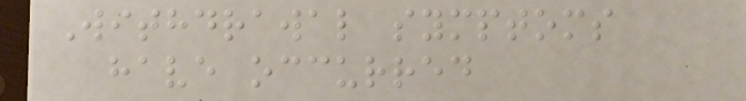Withdrawal symptoms
have occurred
